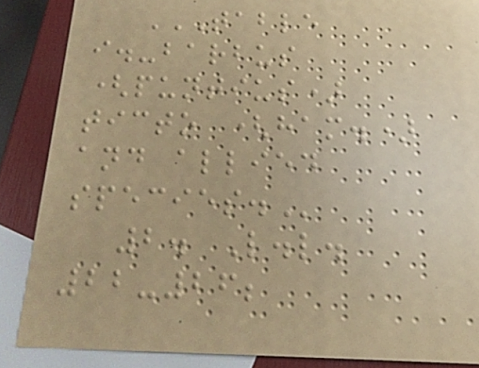TABLE
I.-BARBUS
(PUNTIUS)
TICTO (HAM.)
AND ALLIED
SPECIES.
2. L.l.
22-26;
